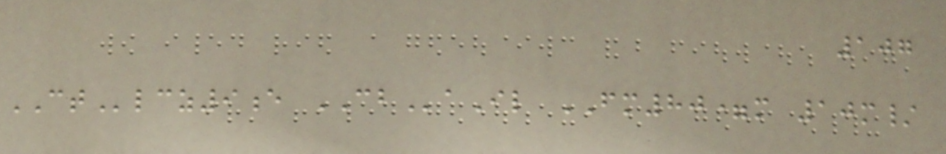107
CTlcz9e CBaIl FM80=m 10m/
